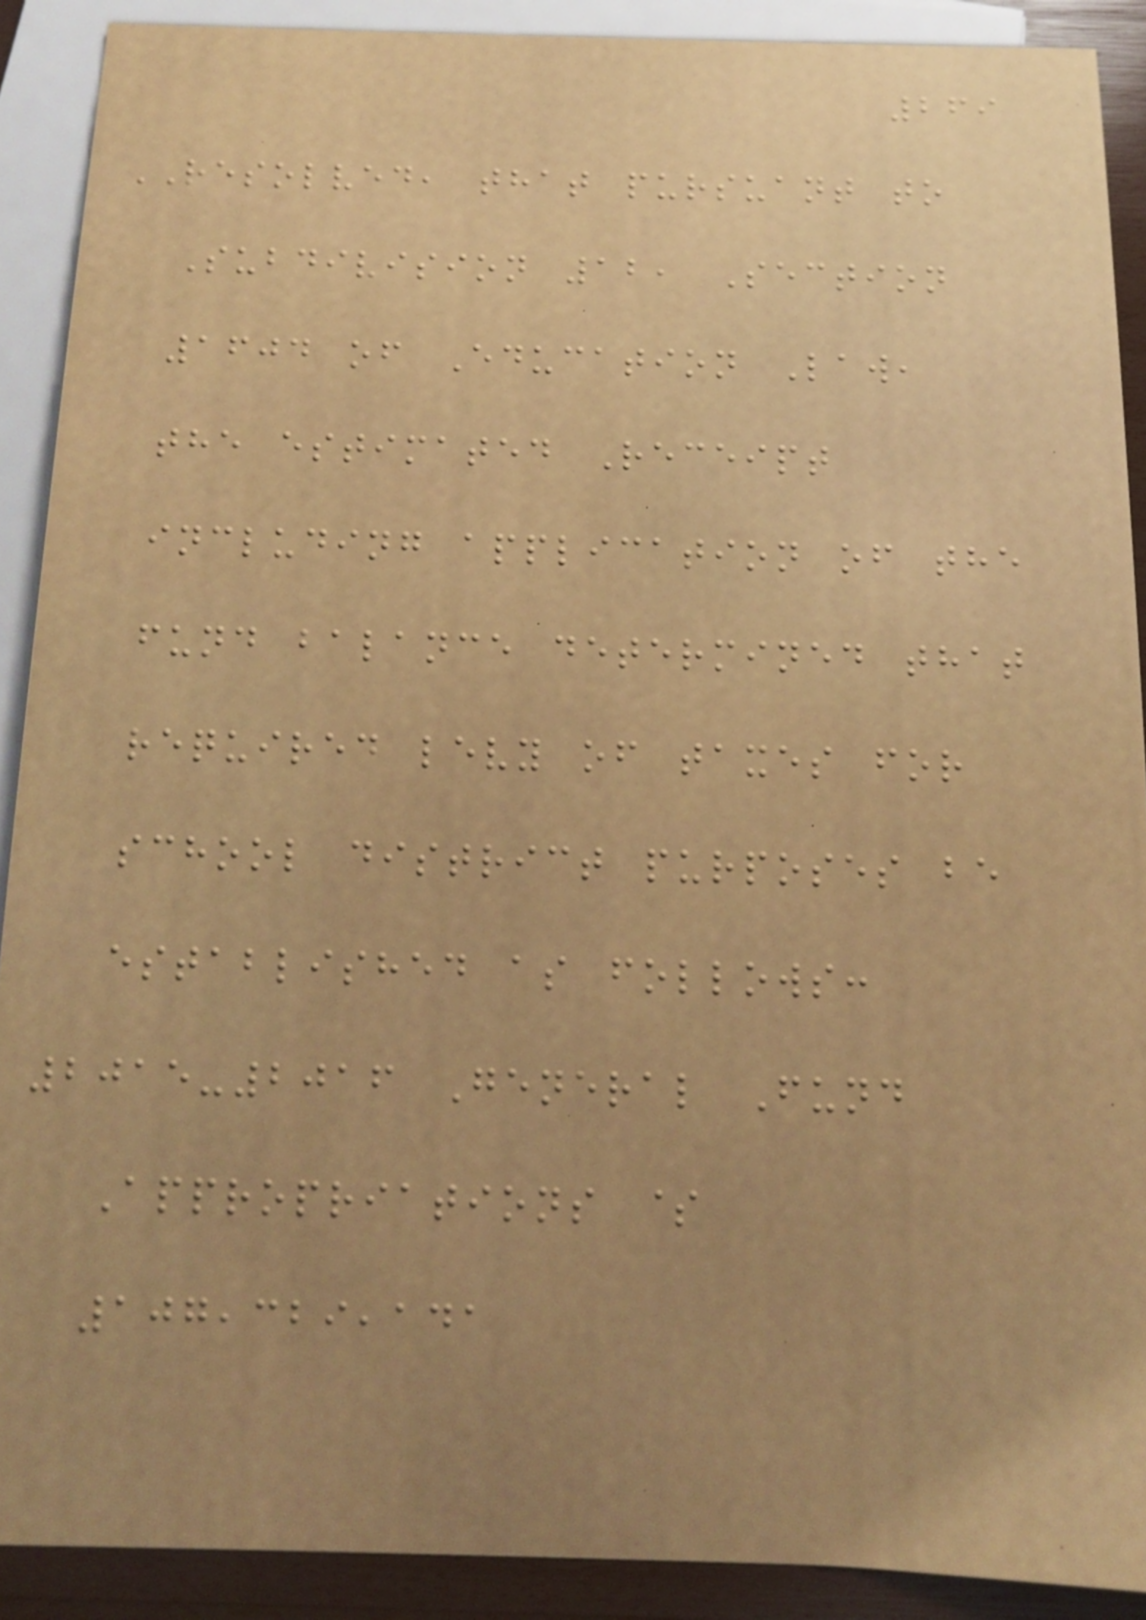269
RESOLVED, that pursuant to
Subdivision 12, Section
1604 of Education Law,
the estimated Receipt
including application of the
fund balance determined that
required levy of taxes for
school district purposes be
established as follows:
2015-2016 General Fund
Appropriations $
107,329,141
